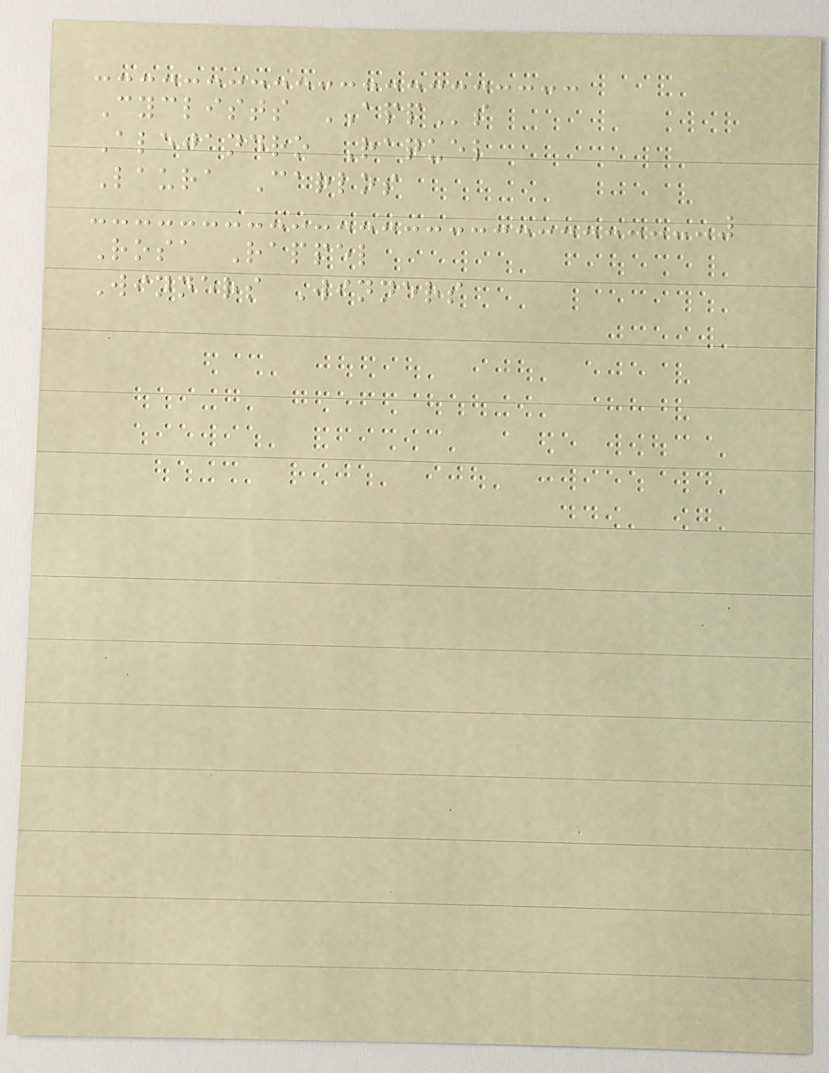Cyclists APPs
Alejandro Raquel
Laura Carlos
Rosa Rappel
Winners Winners
